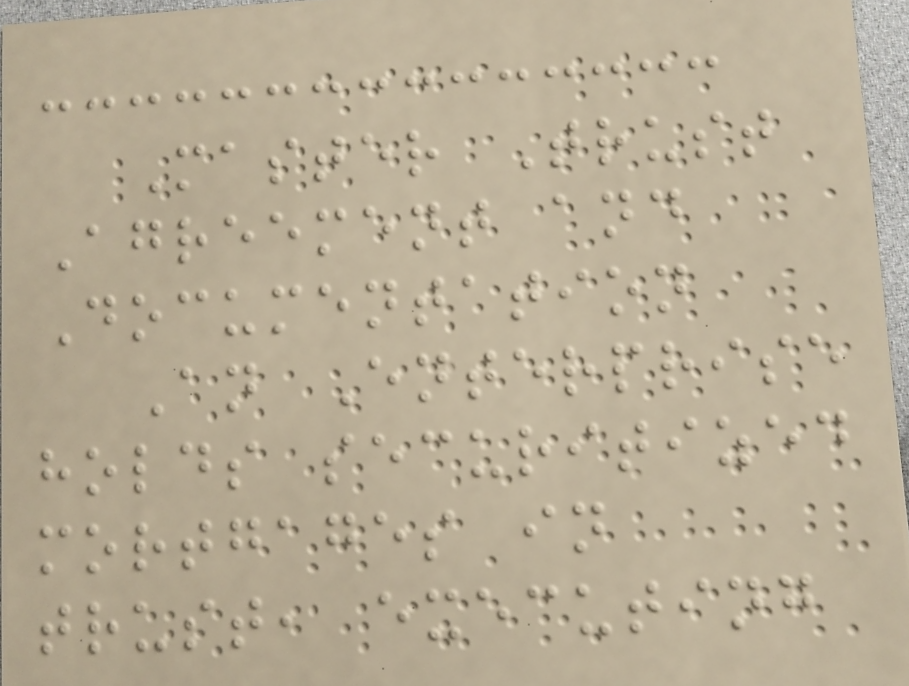Master Trust
Agreement and
Documentation
An Enterprise
holds securitized
mortgages in
trust, executing
